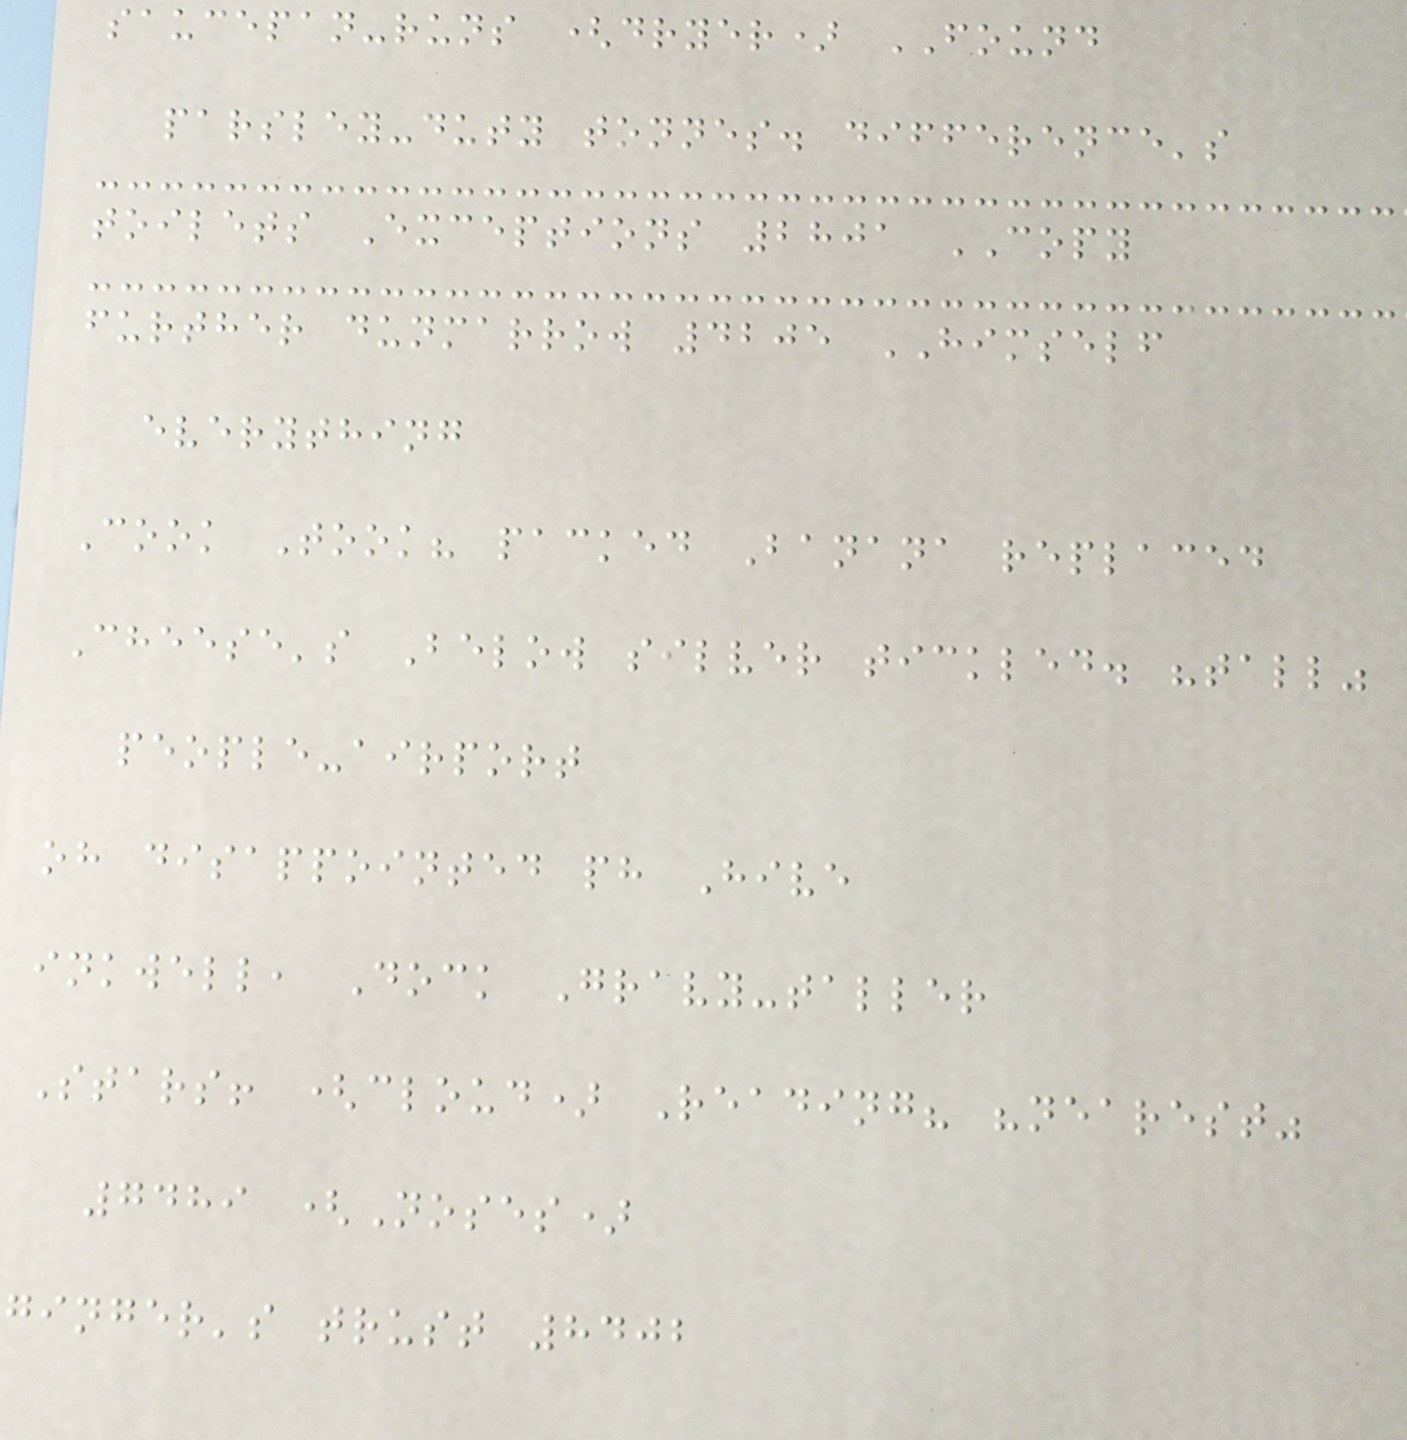saucepan-runs (dryer) FOUND
parsley-duty tonnes. difference's
toilets Exceptions 2801 COPY
further dunmarrow 4205 HIMSELF
everything
Cook Took? packed Banana replaced
Cheese's Below silver tickled. "tall"
people-airport
oh disappointed ph Hive
inkwell, Dock Gravy-taller
Stars! (cloud) Reading? "nearest"
7489 (Noses)
ginger's trust 8402
